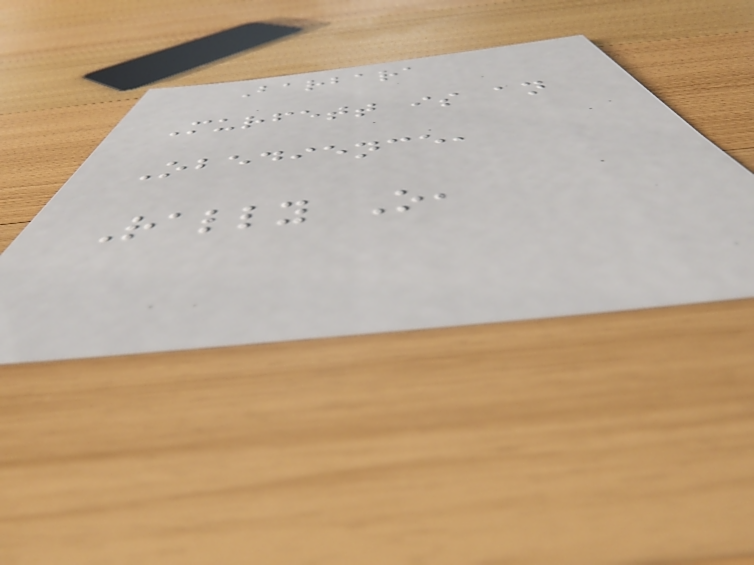Barbara
Murfett is an
Obedience,
Rally O,
